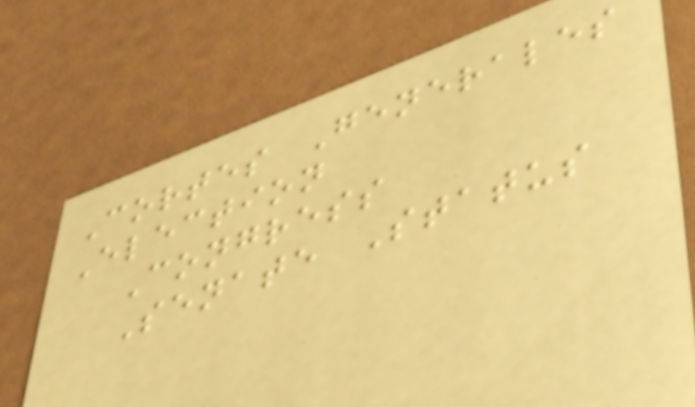Cortes Generales
Election
Congress
Senate Status
